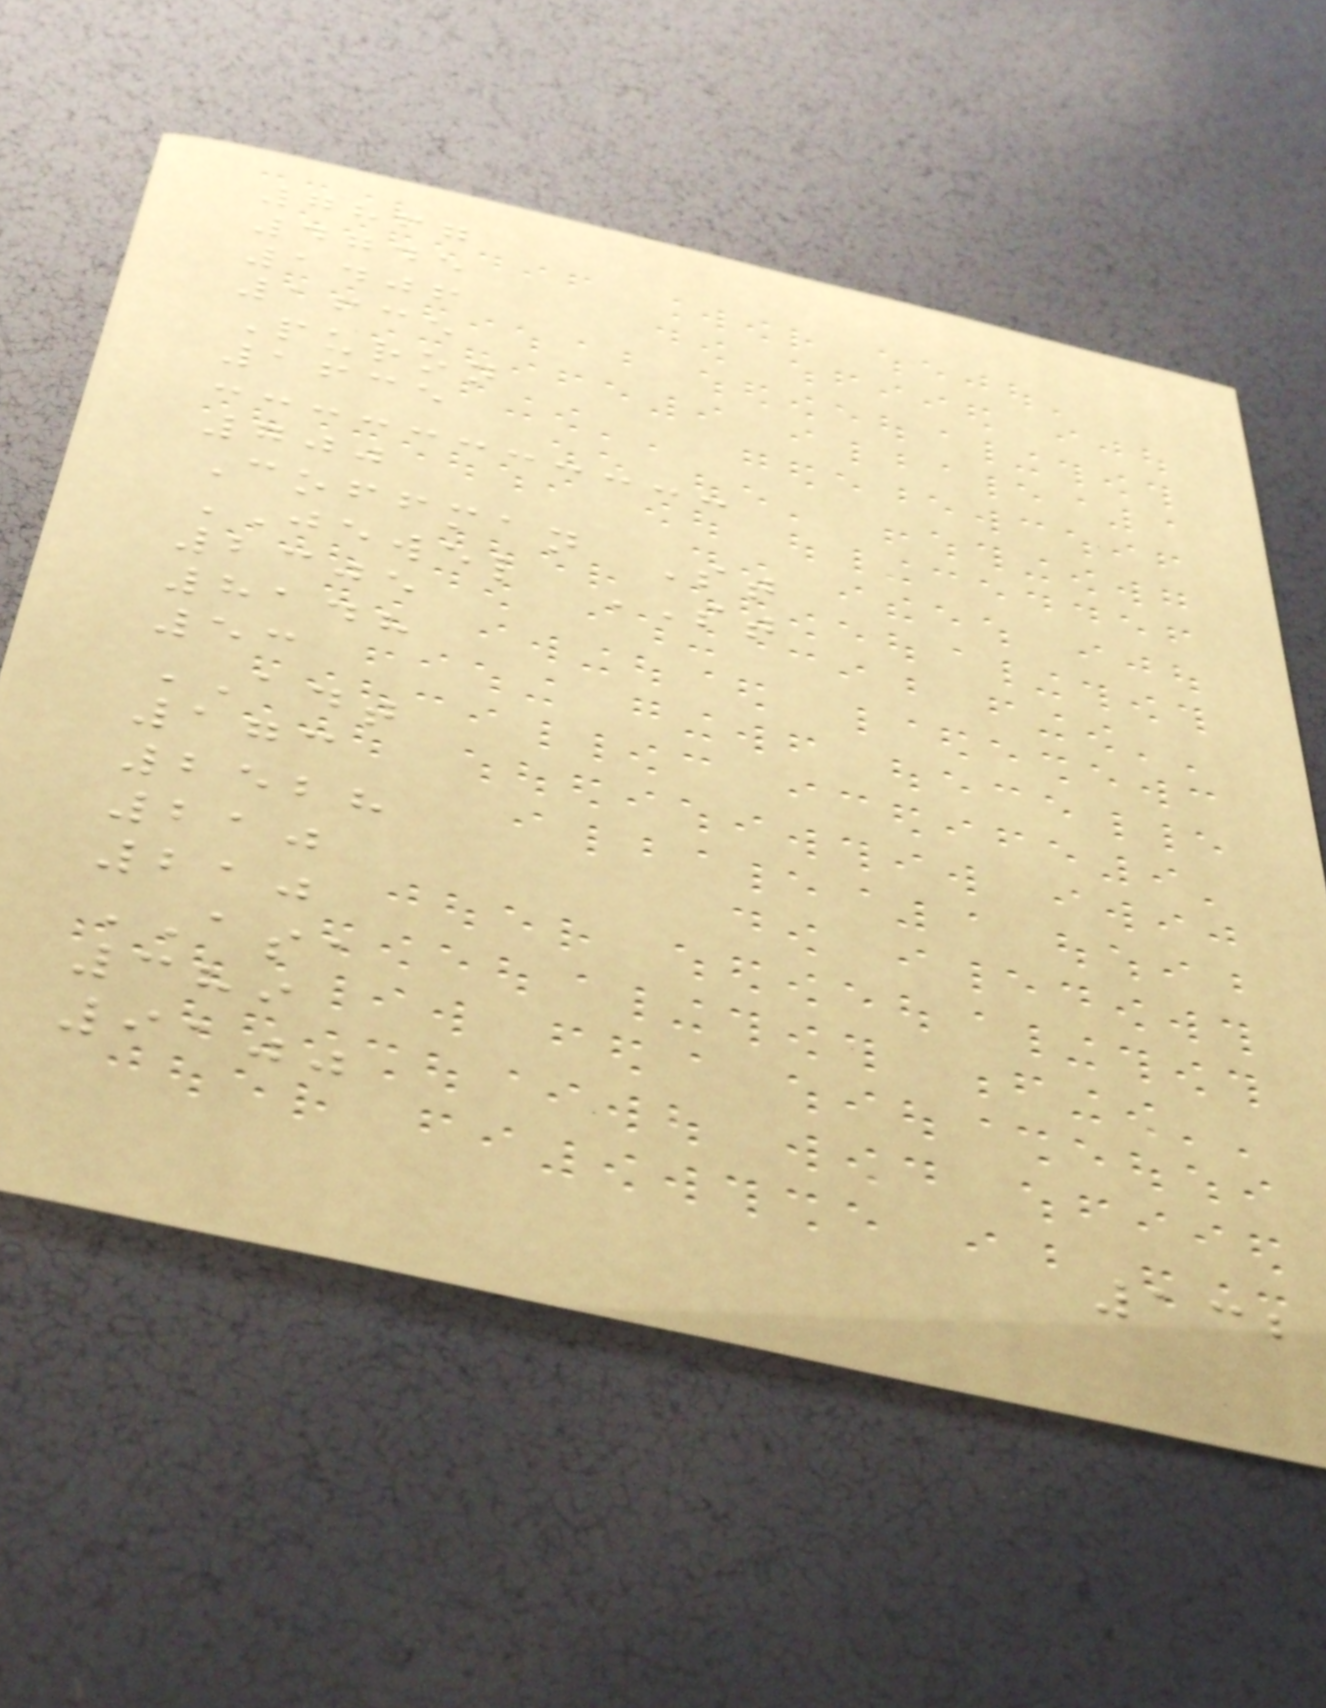7867
4745
1406
1635
Puron
1635
700
Coffman St
JEWEL ST
2305
8148
53
ADT
173
2528
210
210
ASA
389
9100
132
